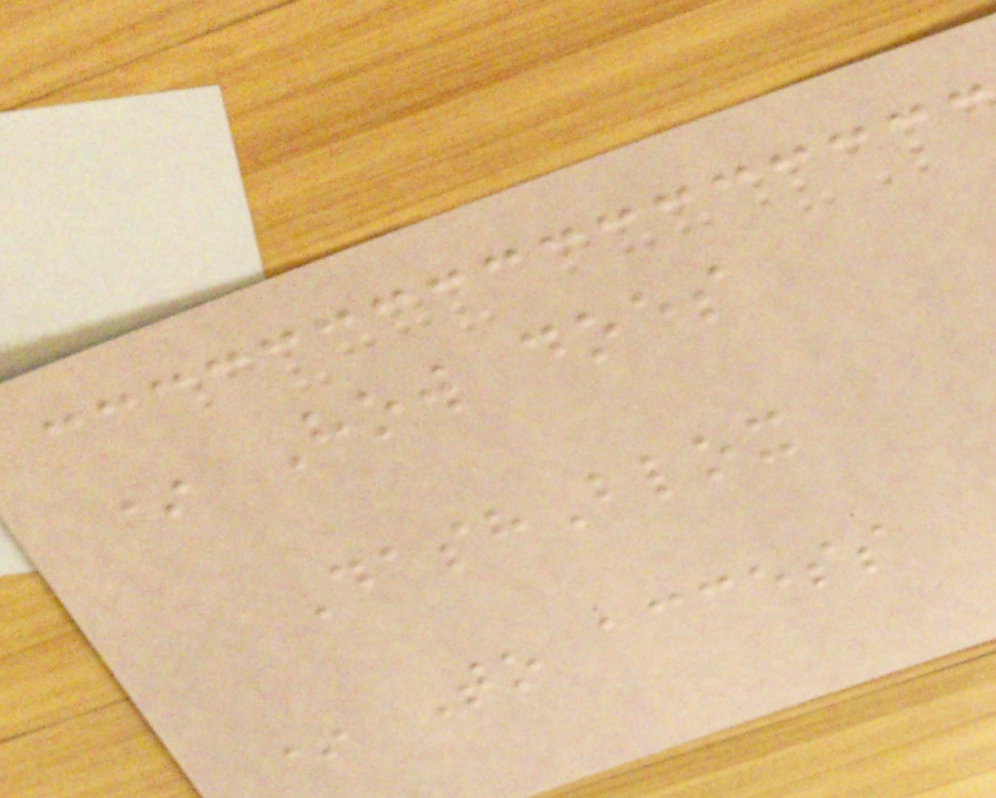* How does
DashBlox
* To access
